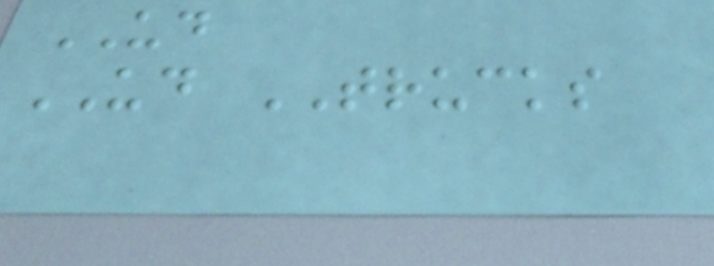UD
UD TRUCKS
